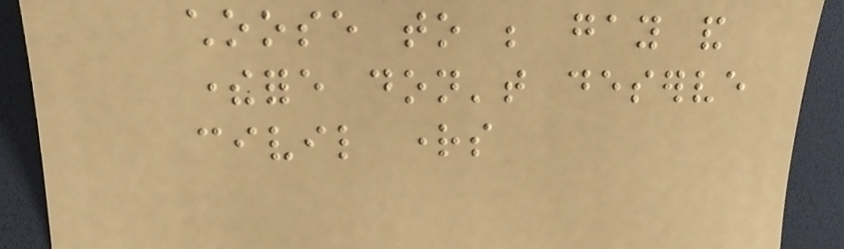choose to be gay and
therefore don't deserve
civil rights
